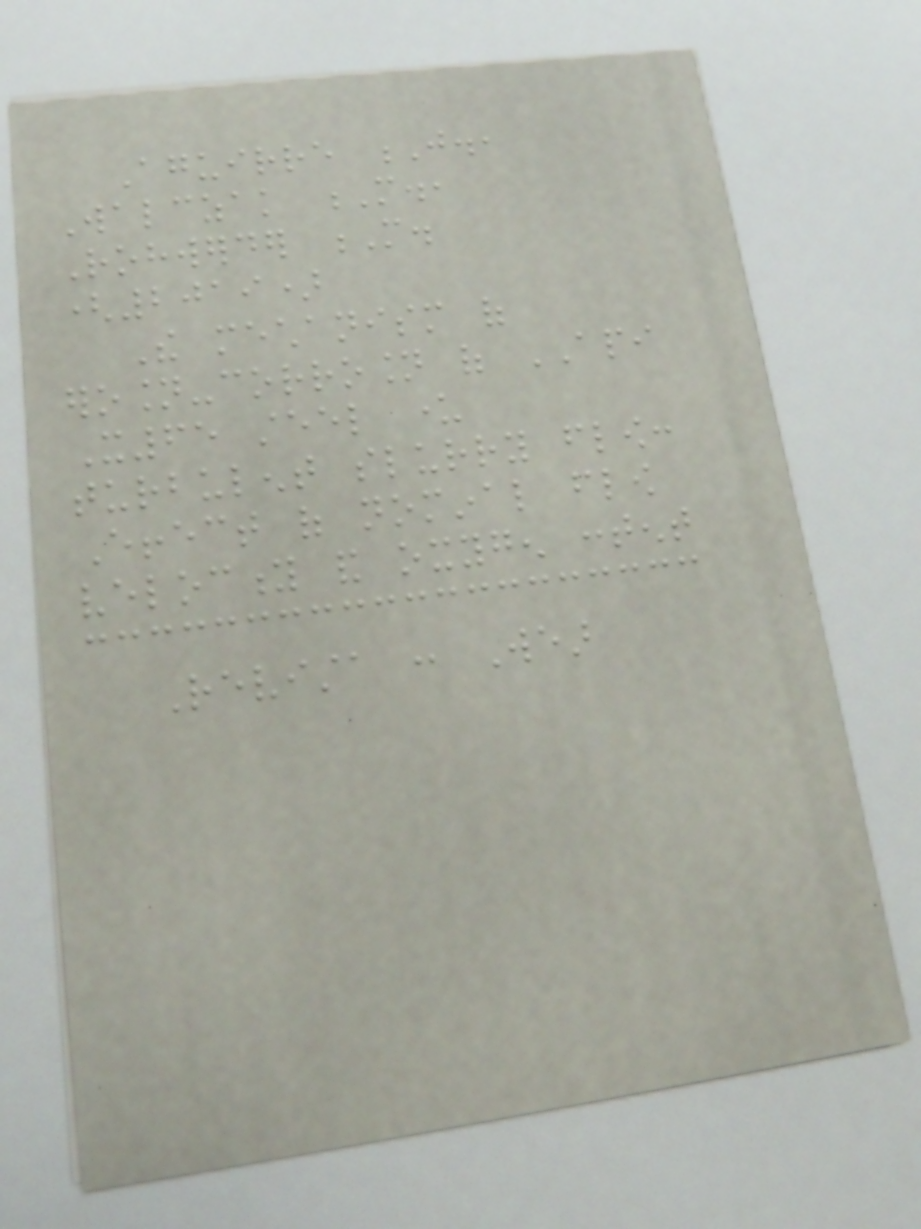Aguirre J.,
Walczak M.,
Rohwerder M.
(2019)
The mechanism of
erosion-corrosion of API
X65 steel under
turbulent slurry flow:
Effect of nominal flow
velocity and oxygen content
Revista : Wear
